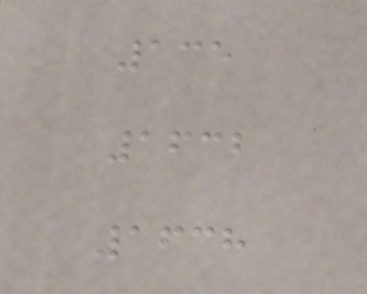135
1632
1638
